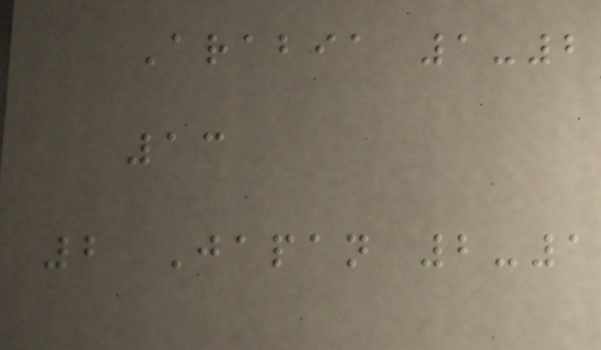Arabia 1-2
13
2 Japan 2-1
